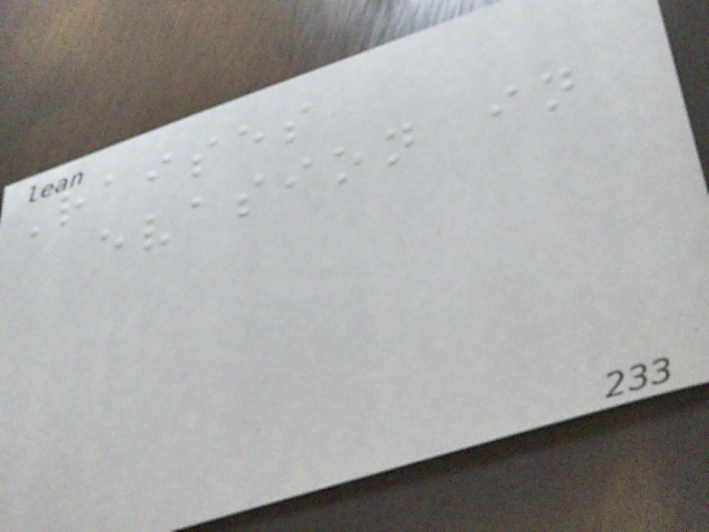Raises
evasion in
